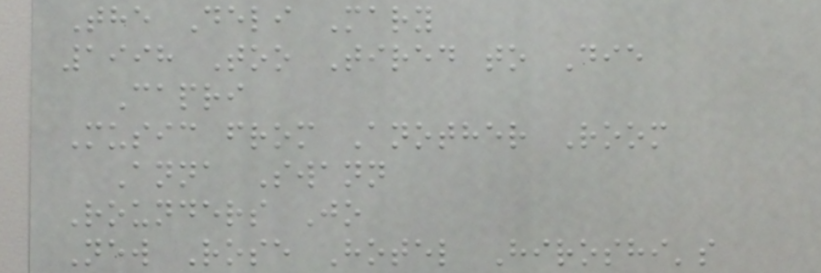The Deli Mary
1998 Too Tired to Die
Capri
Music from Another Room
Anna Swann
Rounders Jo
New Rose Hotel Hiroshi's
